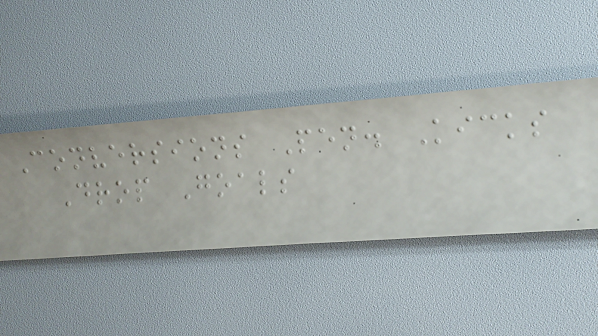Conversions Pen. Kicks
Drop Goals
